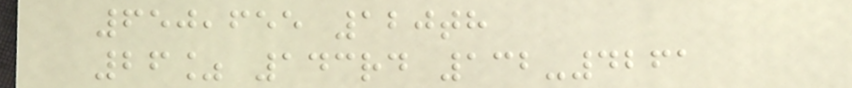650,655 120th
26% 143rd 132-4261
